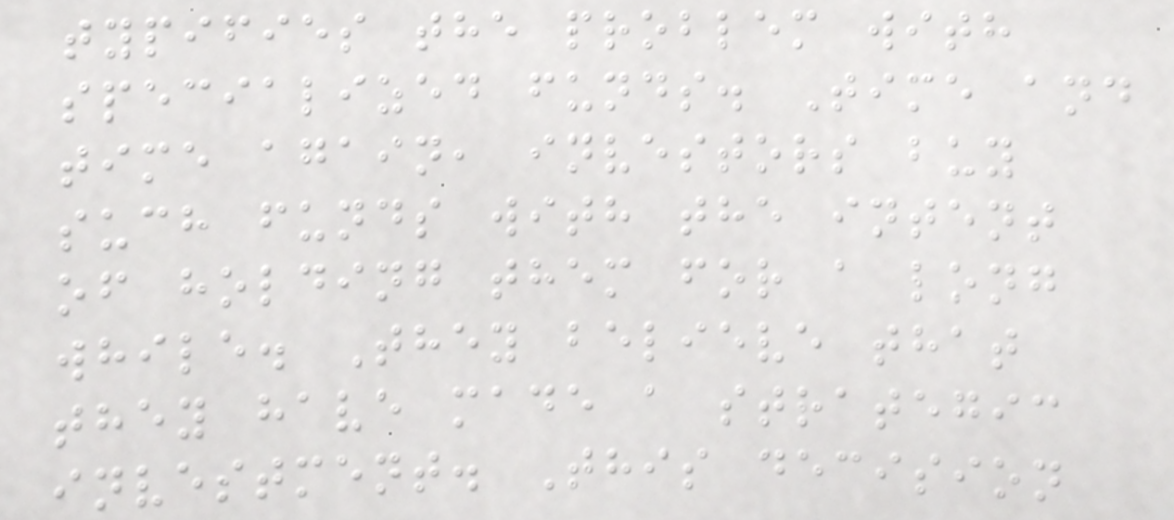typifies the problem with
specialized funds. Time and
time again, investors buy
such funds with the intent
of holding them for a long
while. They believe that
they have made a strategic
investment. This decision
